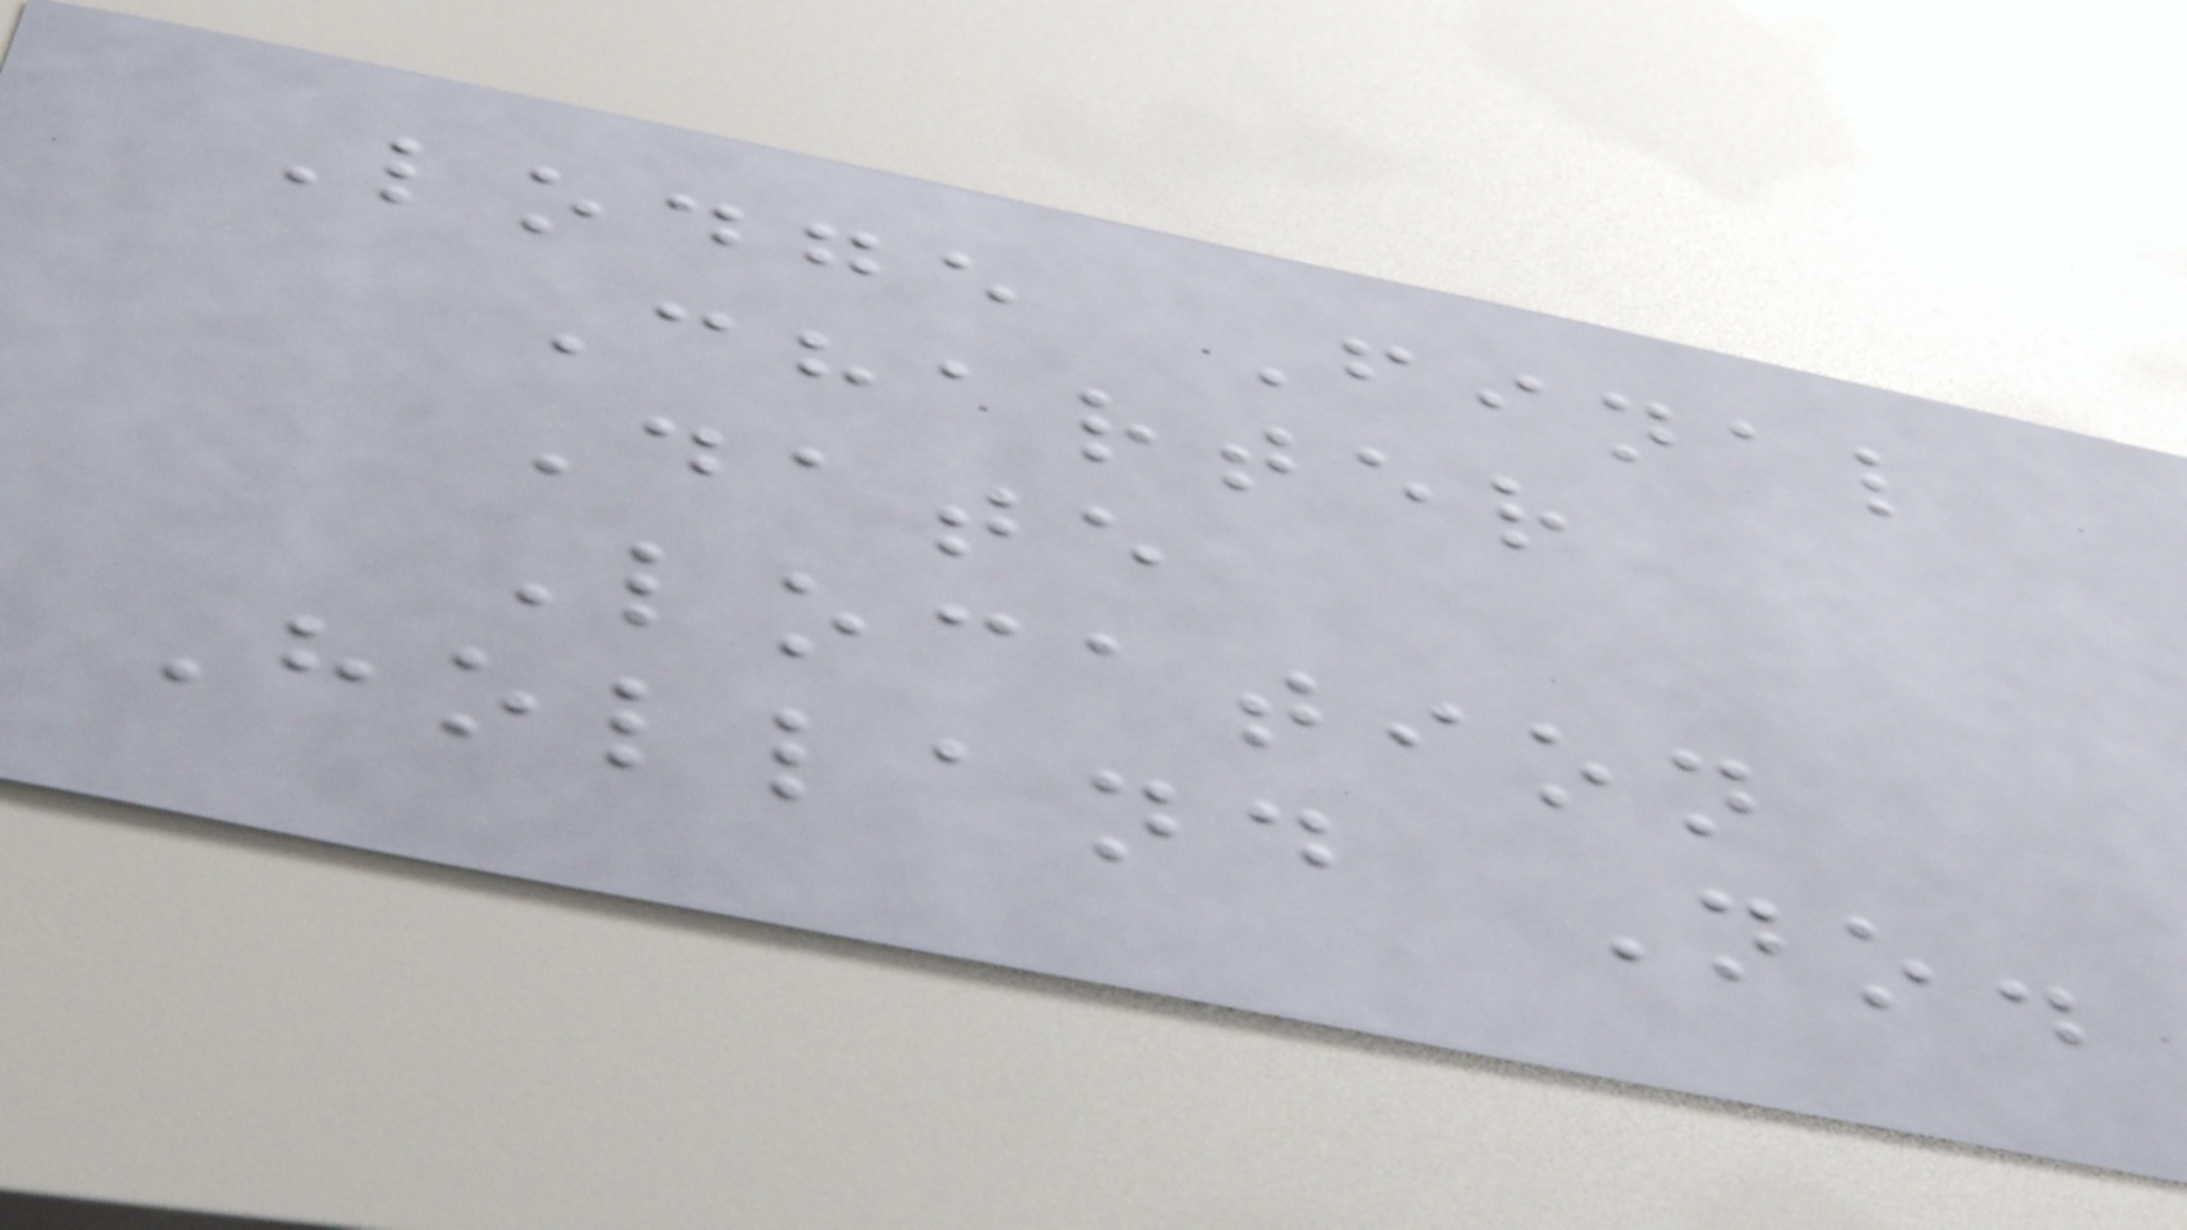Lodge Final
Charter
Date
Location
Holland No.
